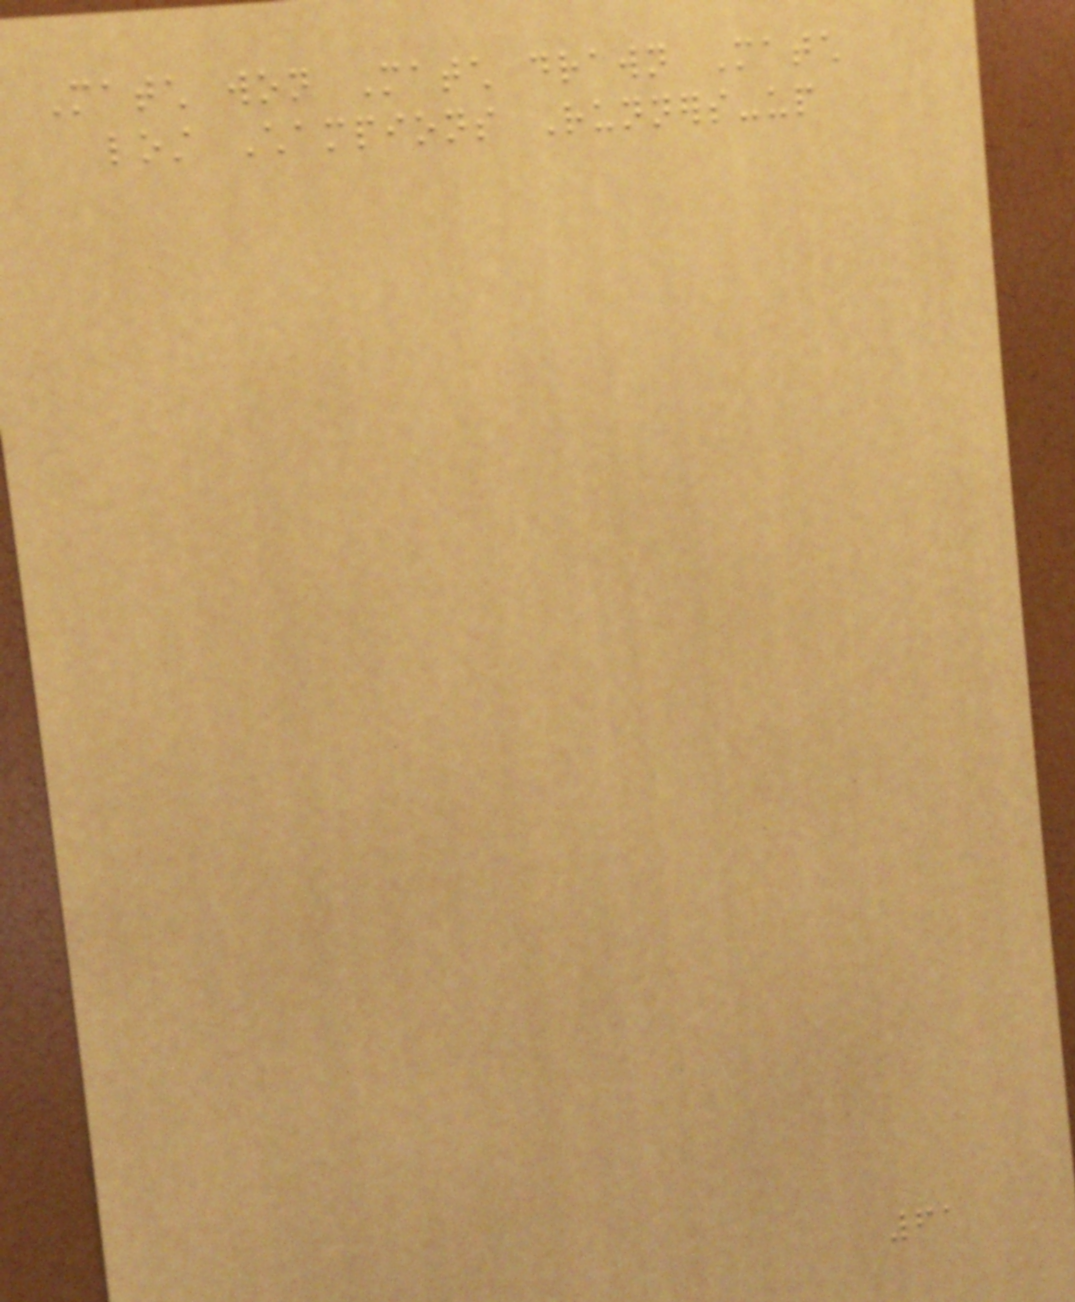Match won Match drawn Match
lost Champions Runners-up
61
